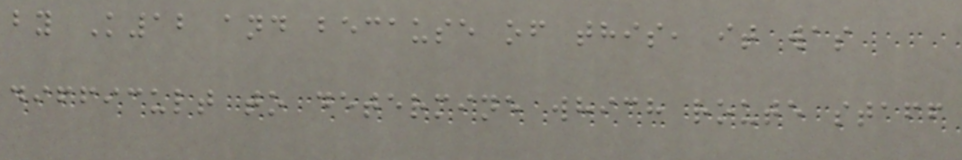by K12 and because of this, it was
difficult to determine which route staff
